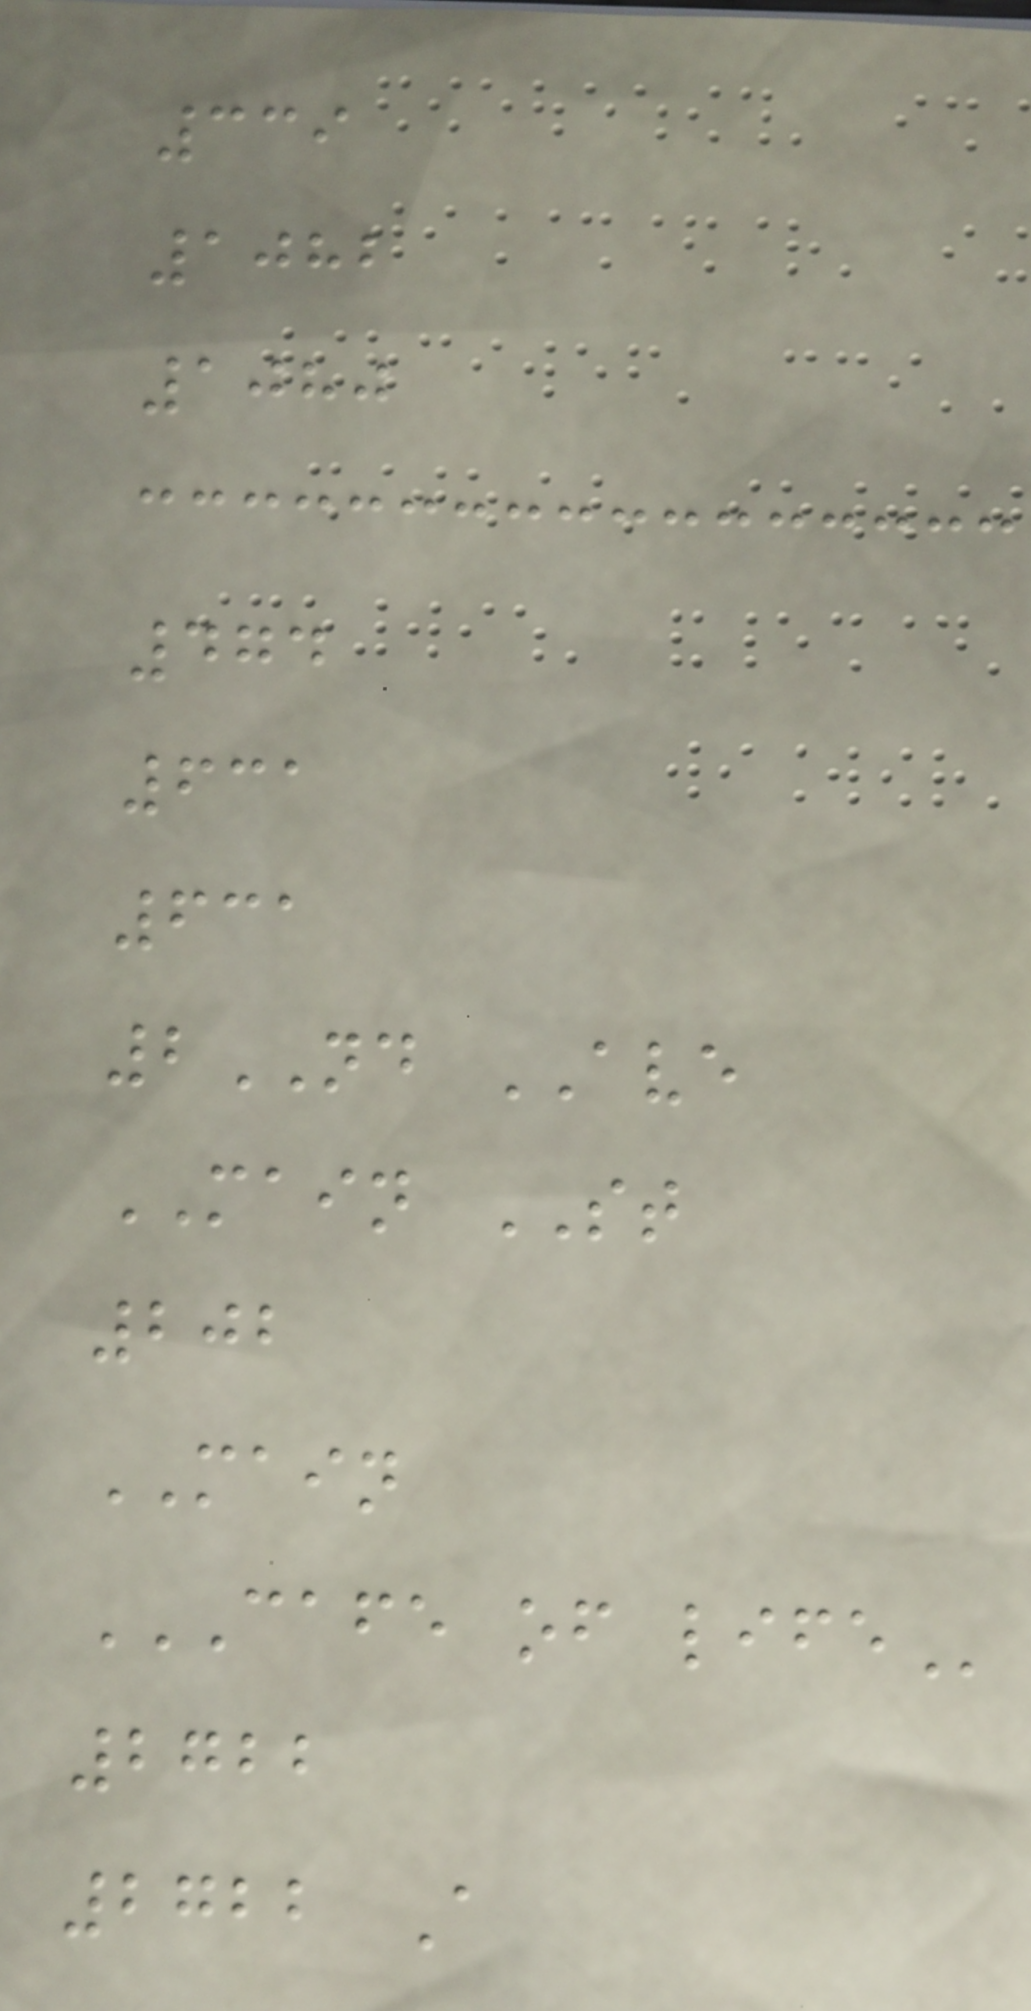339
1082
1080
474
631
631
2ND AVE
MAIN ST
202
MAIN
CAFE OF LIFE
2722
2722 A
